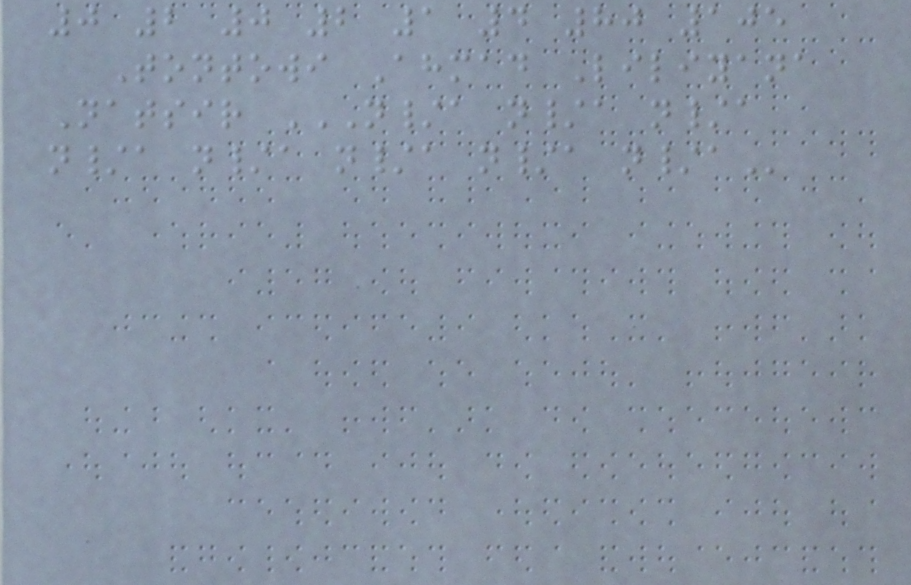0 2 0 2 1 4 80 105
Tontowi Ahmad Liliyana
Natsir N/A N/A N/A
N/A N/A N/A N/A N/A
